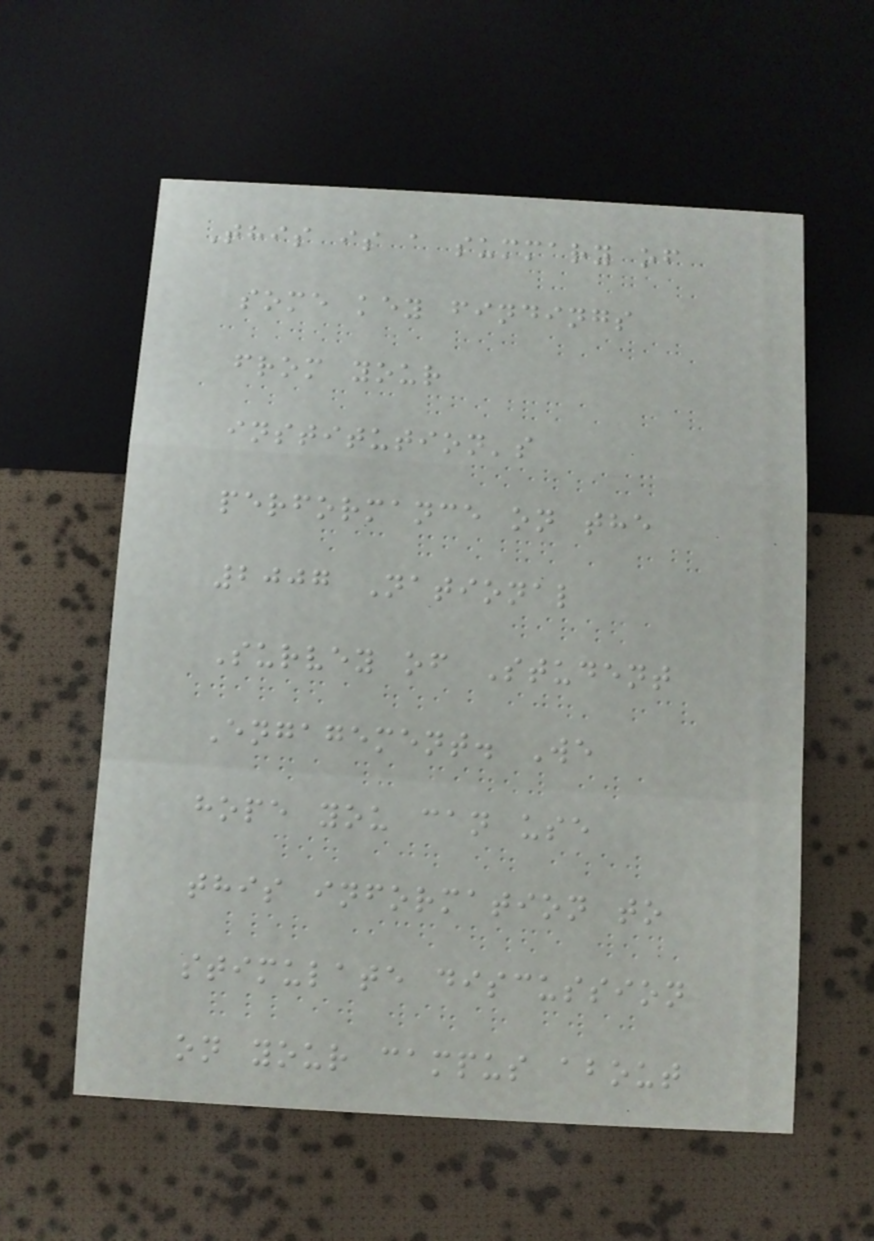This is a summary of
some key findings
from your
institution's
performance on the
2007 National
Survey of Student
Engagement. We
hope you can use
this information to
stimulate discussion
on your campus about
